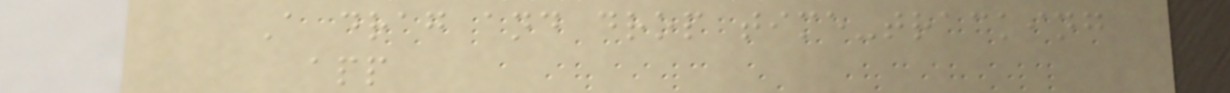A drag and drop time-tracking
app
